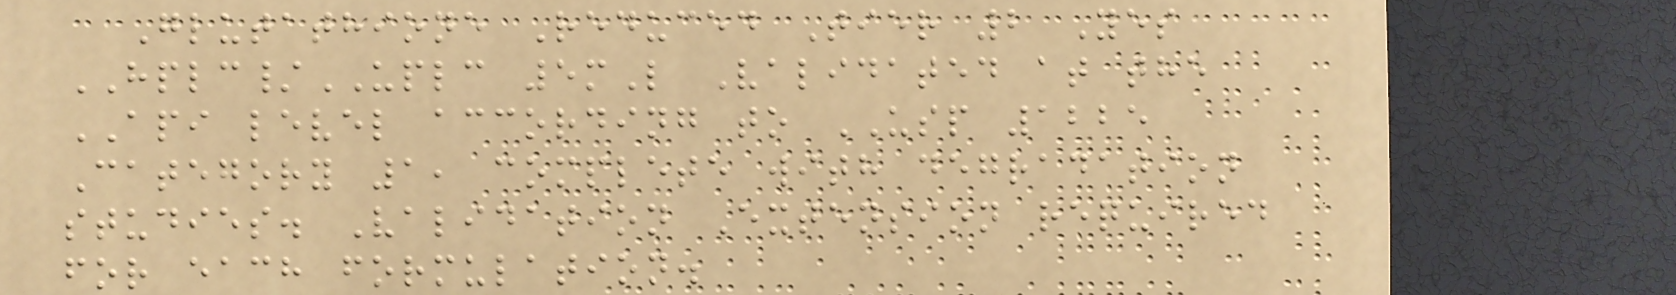Glutathione Reduced Tier 2 Yes
HPLC/UPLC 5mL Validated at the
API level according to USP 1225
Category 1, complete with degradation
studies. Validation Extension required
for each formulation.
